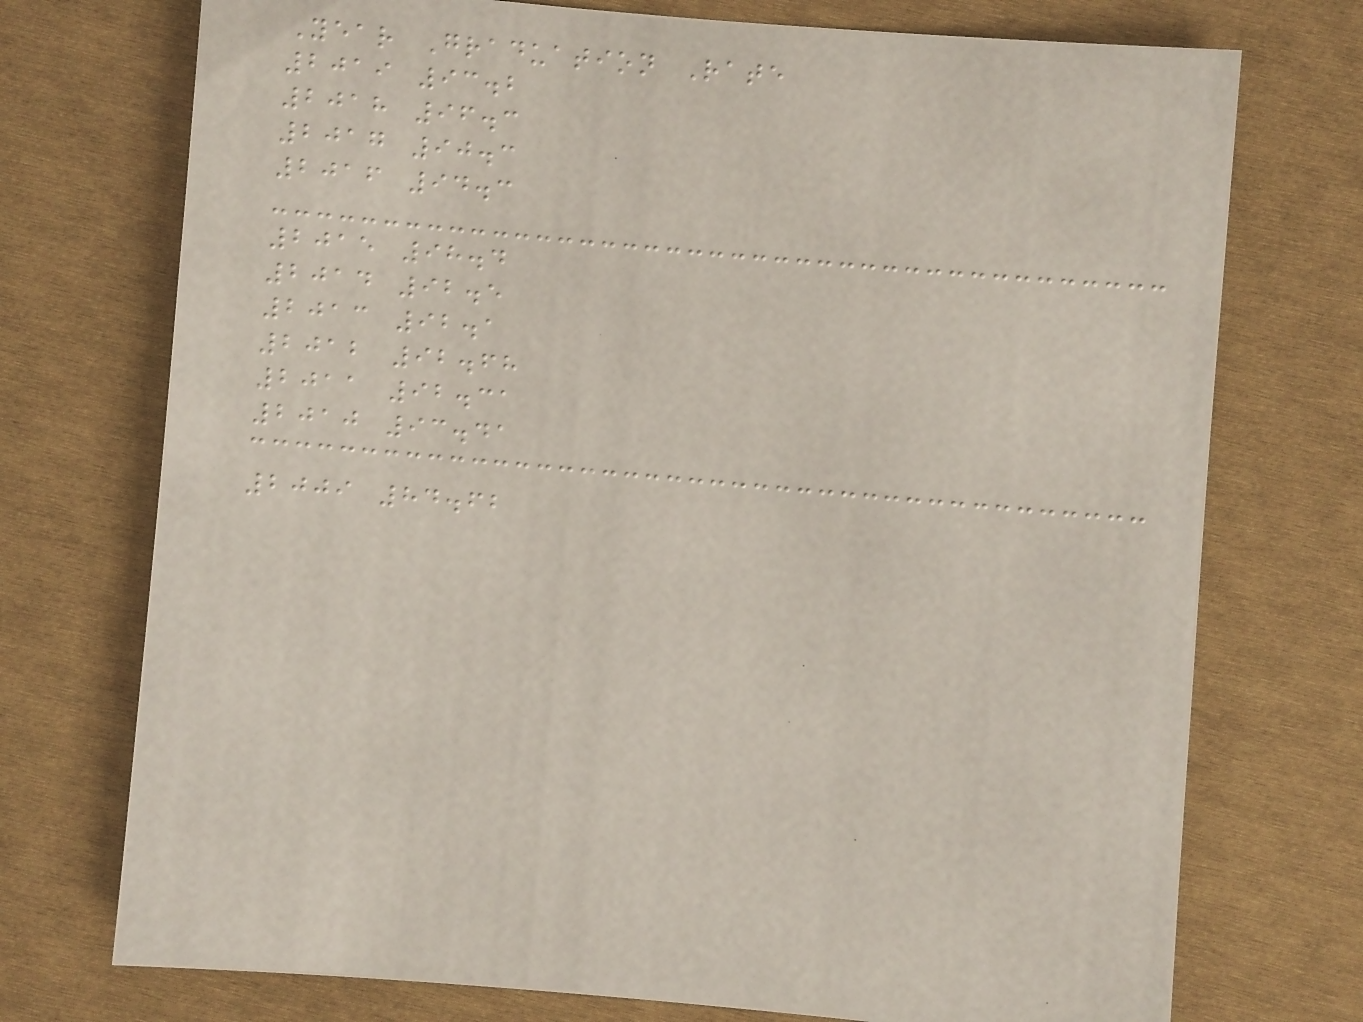Year Graduation Rate
2019 93.2
2018 96.3
2017 90.3
2016 94.3
2015 98.4
2014 92.5
2013 92.1
2012 92.68
2011 92.31
2010 93.41
2009 84.62
